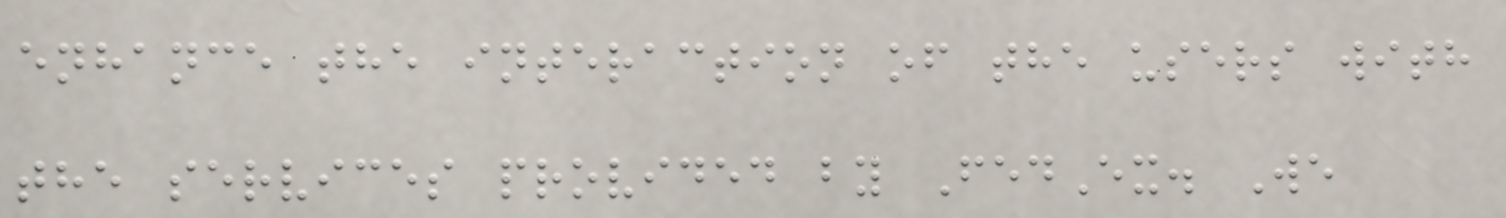enhance the interaction of the users with
the services provided by FedEx. We
